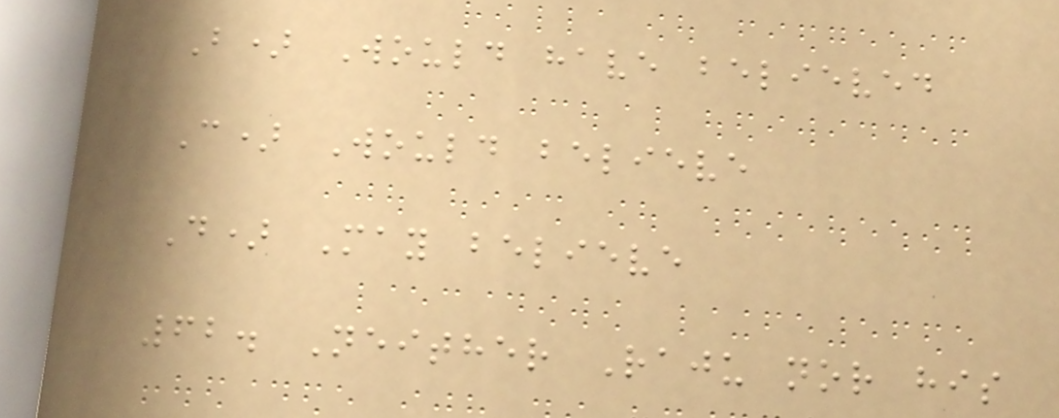B) Would have believed
C) Would believe
D) May believe
62. Neither Raju nor his
